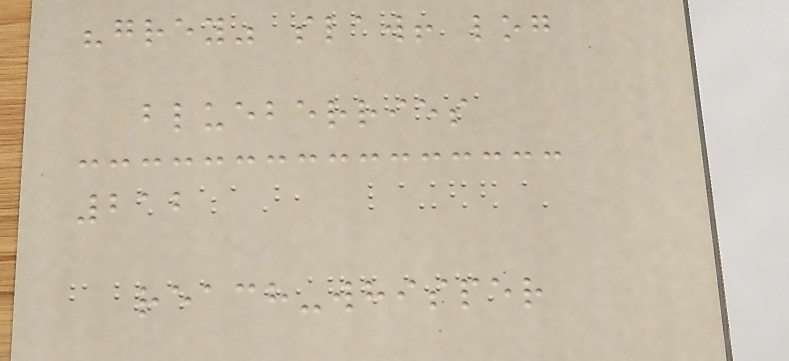"grey" slaw! log
blueberries
212
reach-whisper
